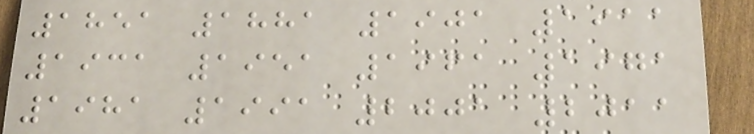1851 1881 1901 1911
1931 1951 1961 1971
1981 1991 2001 2011
